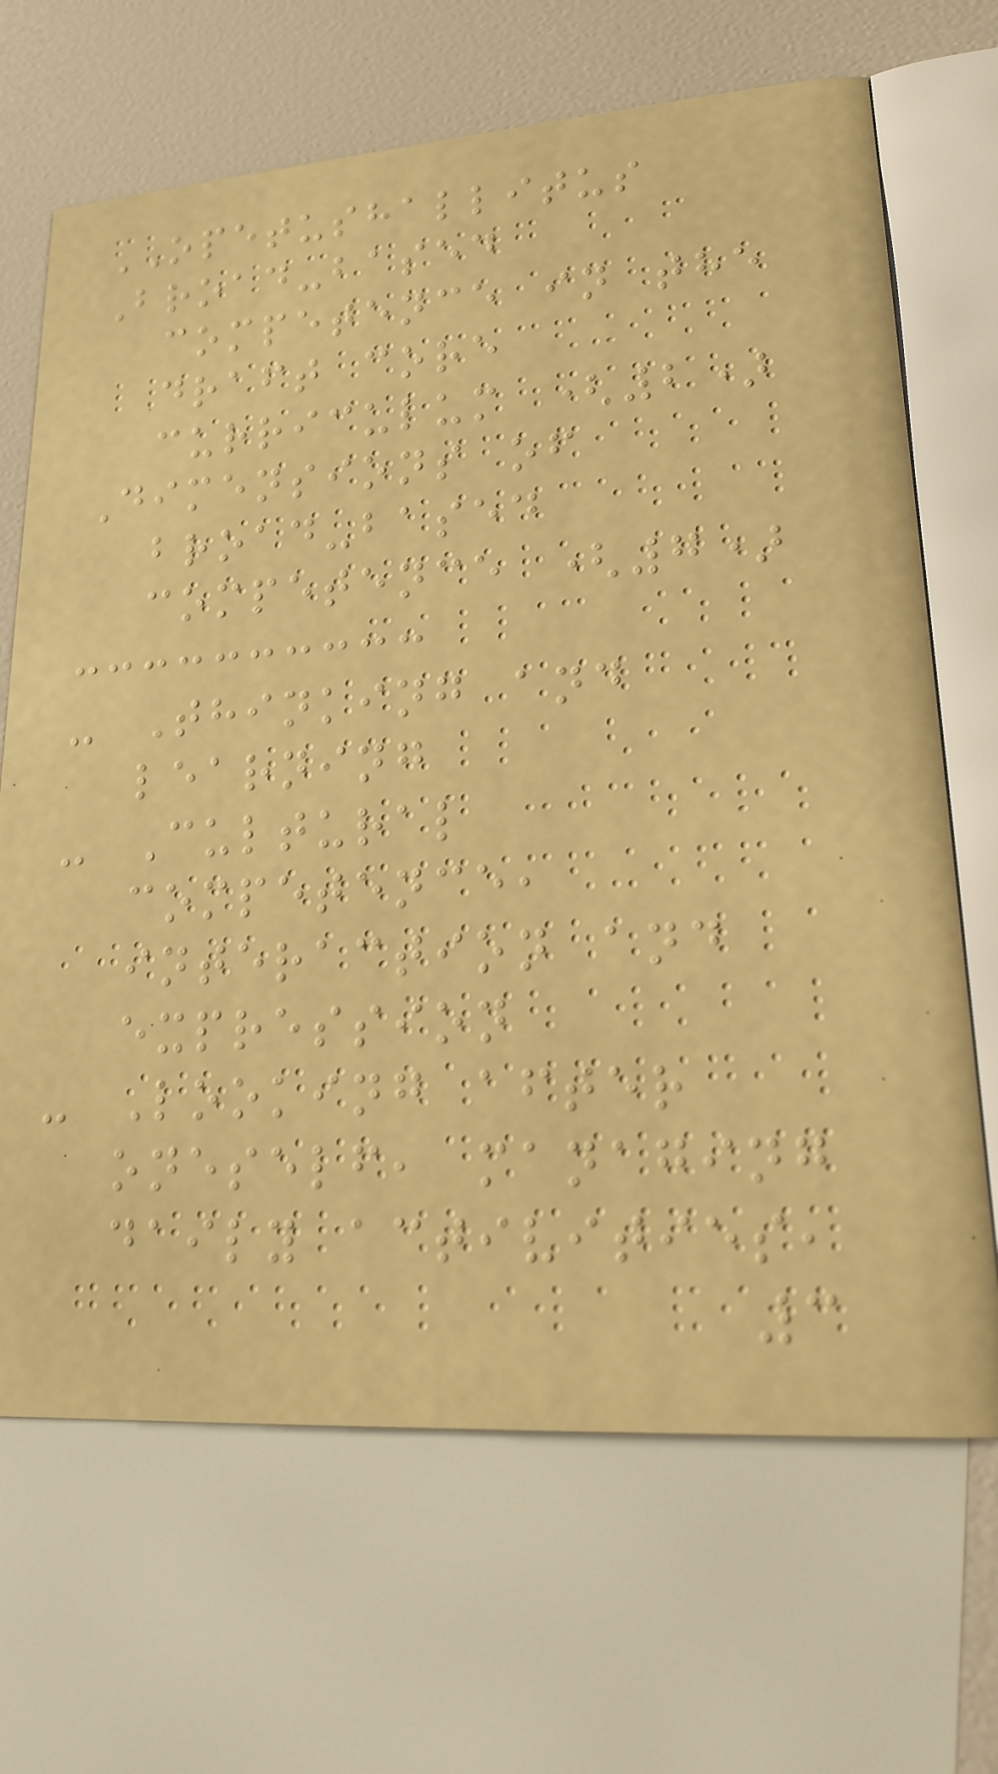OPETUSHALLITUS
Broad-based
competence in the
draft core
curriculum (2)
Dimensions of
broad-based
competence (7)
- Thinking and
learning
- Cultural
competence,
interaction and
expression
- Looking after
oneself, managing
daily activities,
3
